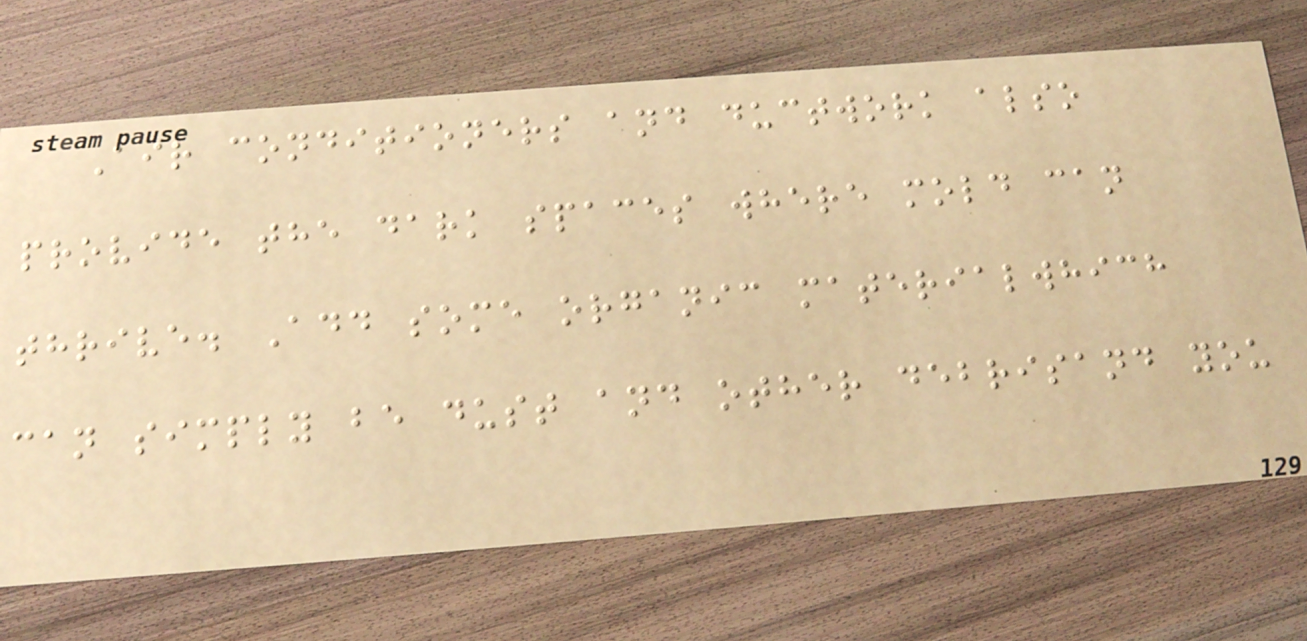Air conditioners and ductwork also
provide the dark spaces where mold can
thrive. Add some organic materialwhich
can simply be dust and other debrisand you
